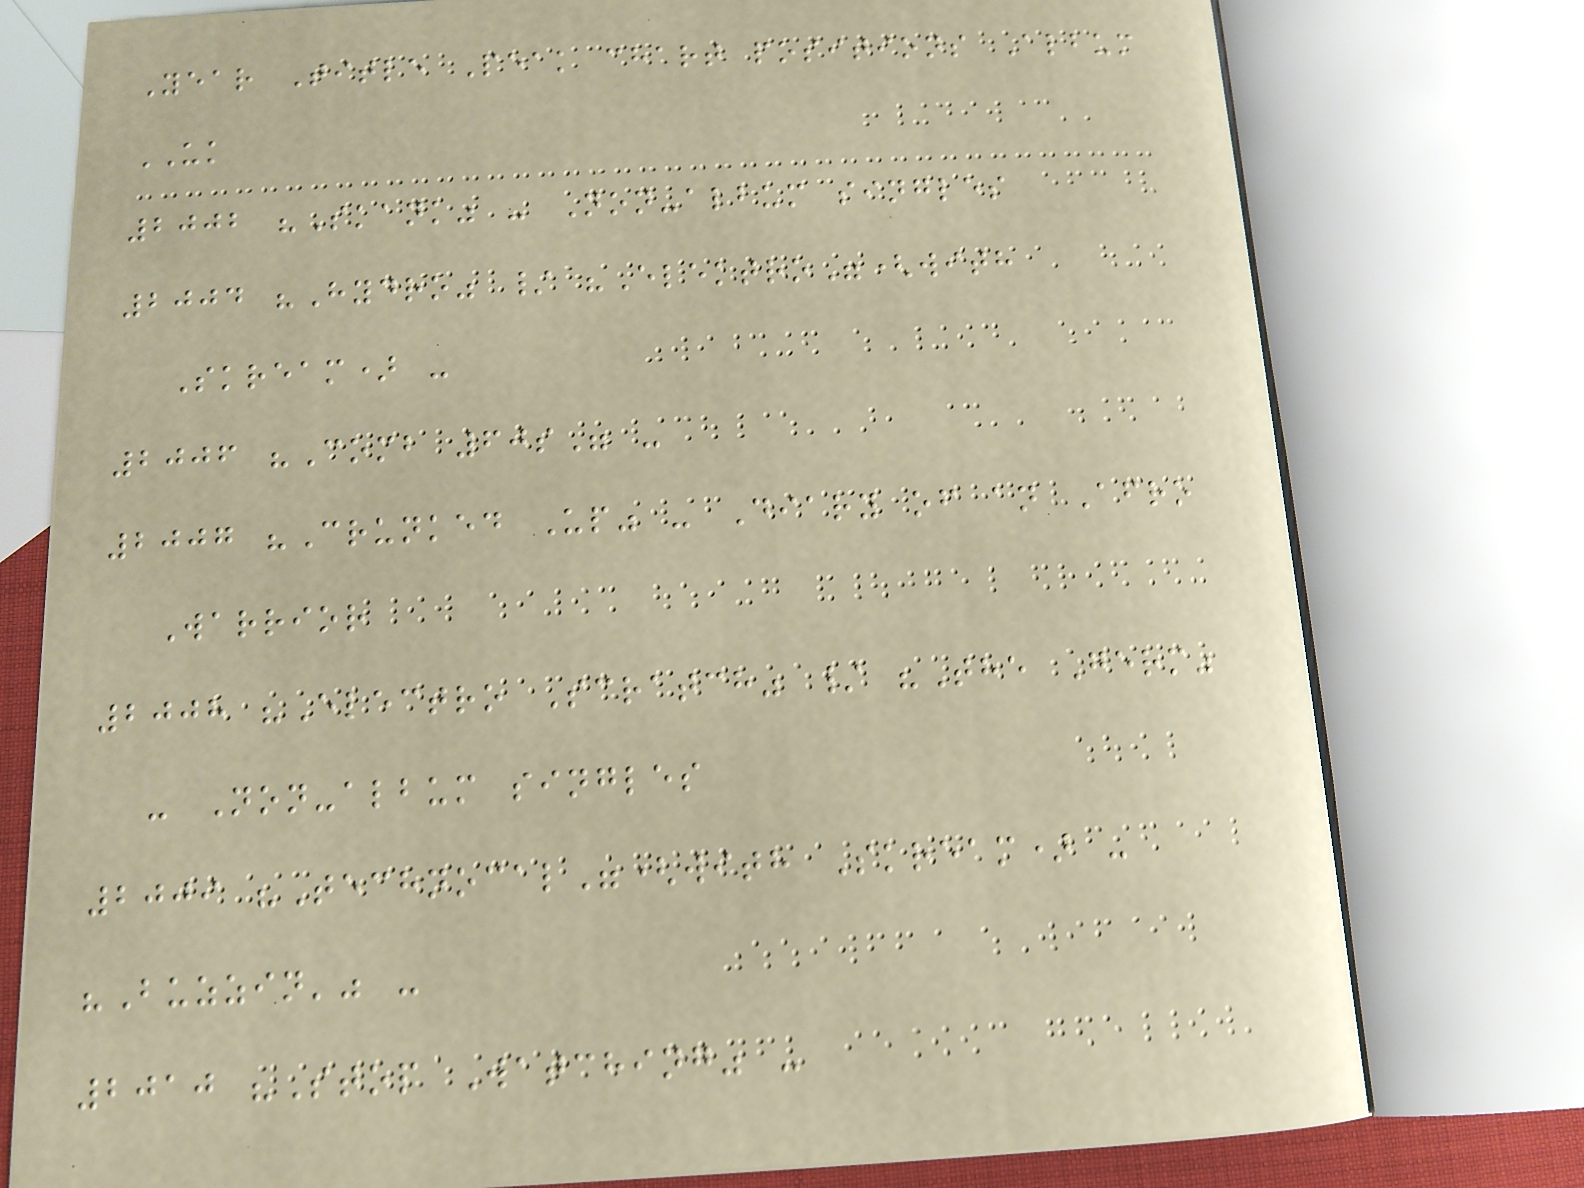Year Title Peak chart positions Album
UK
2002 "Skank" - Non-album singles
2004 "Hydro" / "Elektro"(with
Skream) -
2006 "Comb 60s" -
2007 "Crunked Up" - Diary of an Afro
Warrior
2008 "Electro Scratch" / "The Germ"
- Non-album singles
2009 "Technocal"(with Skream) -
"Buzzin'" -
2010 "Stop Watching" -
